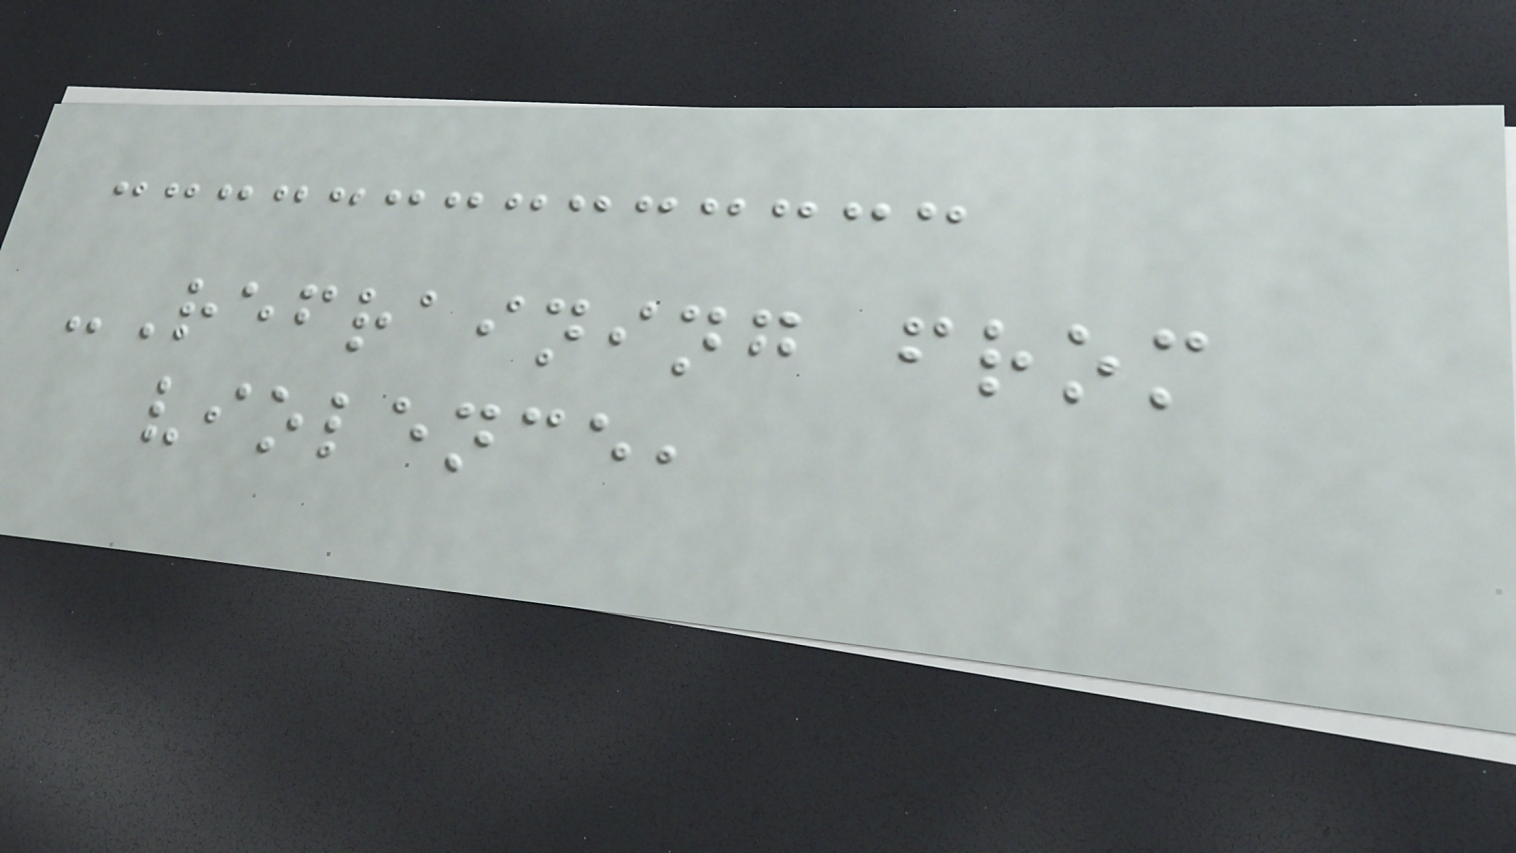-Refraining from
violence,
